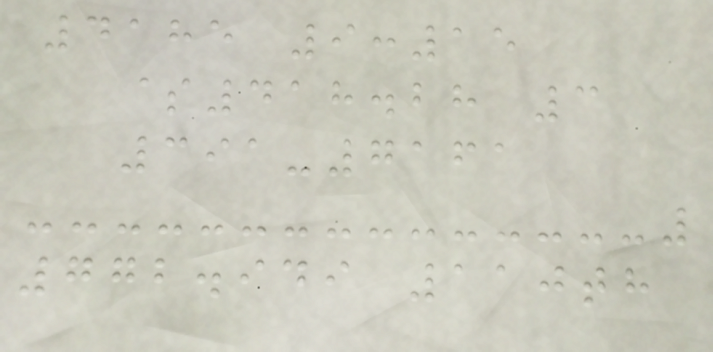4185 9:15
$418.28 3
391-7161
772.949 110th
